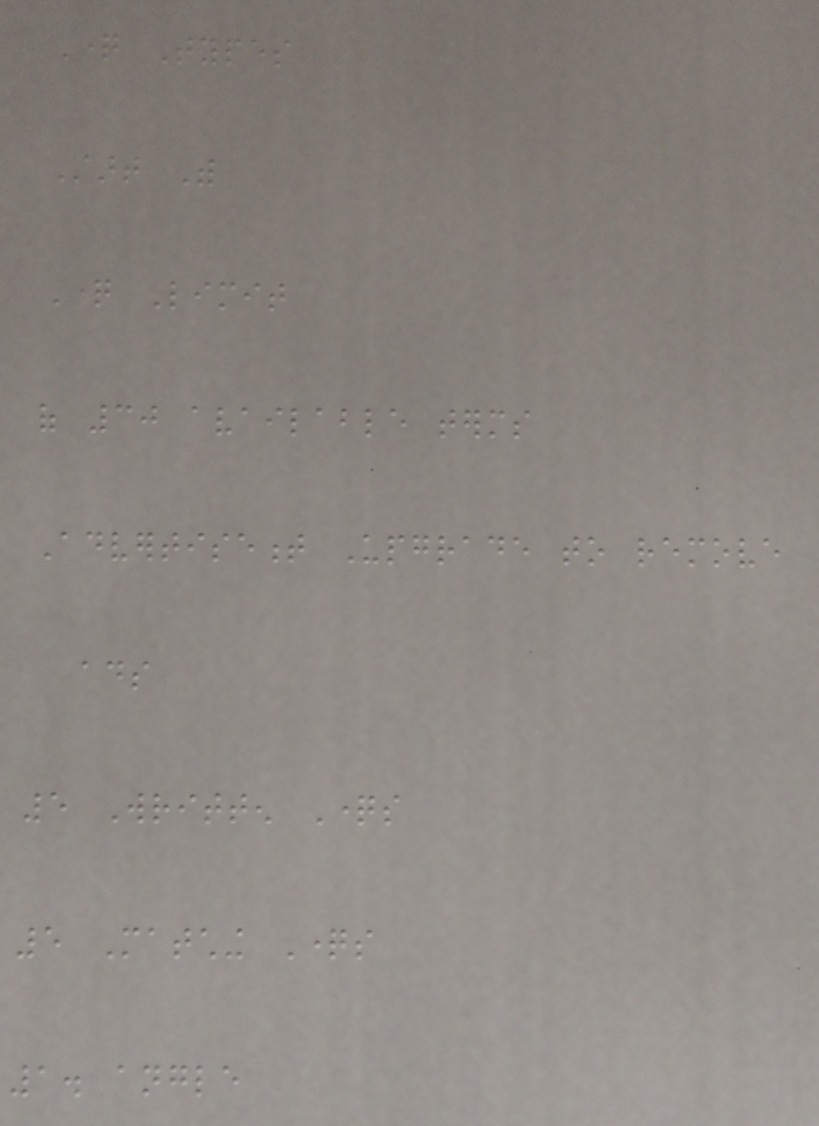Question Types
Start With
Question Limit
of 30 available terms
Advertisement Upgrade to remove
ads
5 Written Questions
5 Matching Questions
1. angle
